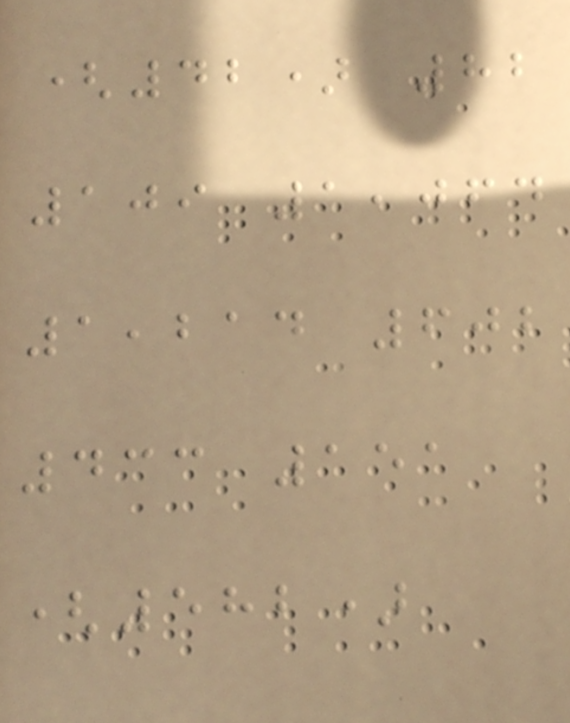(42) 82
109 1,064
1,214 602
433 151
(582)
